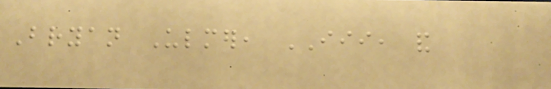Bryan Ulmer, III, and
